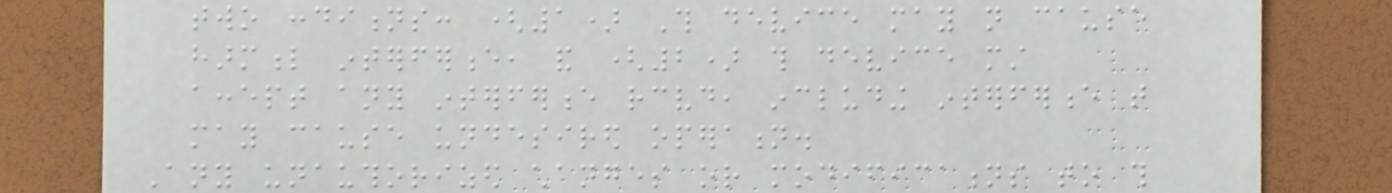two conditions: (1) This device may not cause
harmful interference, and (2) this device must
accept any interference received, including interference that
may cause undesired operation.
Any unauthorized changes or modifications to this
